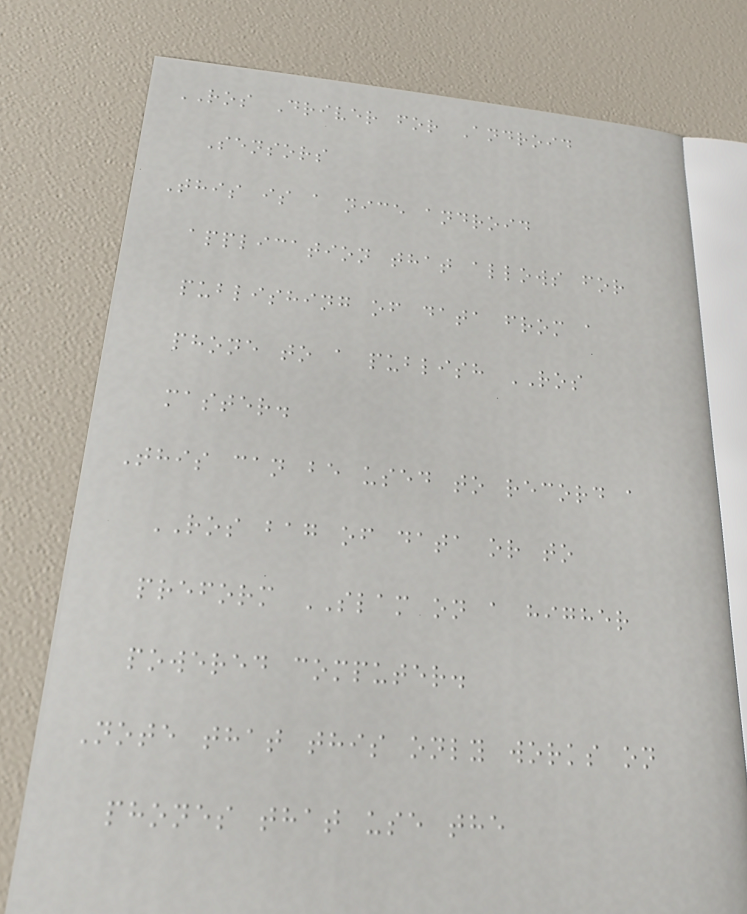ROS Driver for Android
Sensors
This is a nice android
application that allows for
publishing of data from a
phone to a publish ROS
master.
This can be used to record a
ROS bag of data or to
preform SLAM on a higher
powered computer.
Note that this only works on
phones that use the
